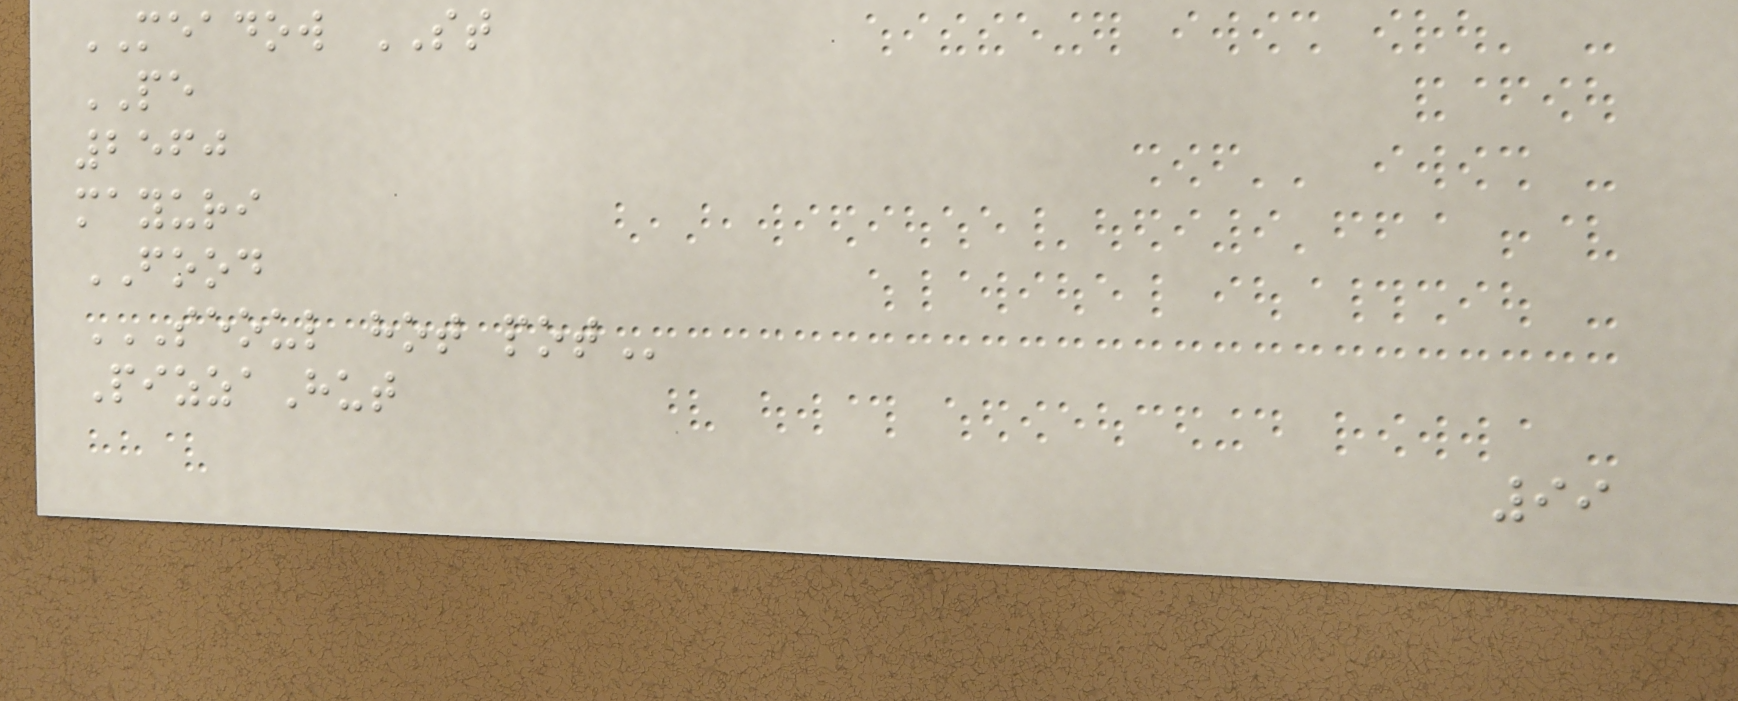MEADOW ST
PE
2560
mayuri
FOOD
SEOUL HOT POT
PizzaHut
99
